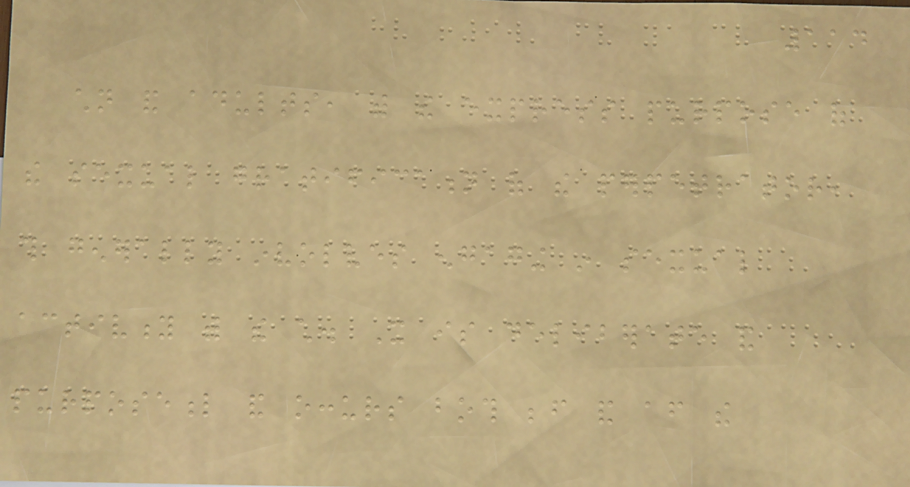114
children and adults, with the express purpose of
the sexual gratification of the perpetrator,
this generally involves engaging in sexual
activity with the child. It is deliberate and
purposeful and occurs both before and after the
